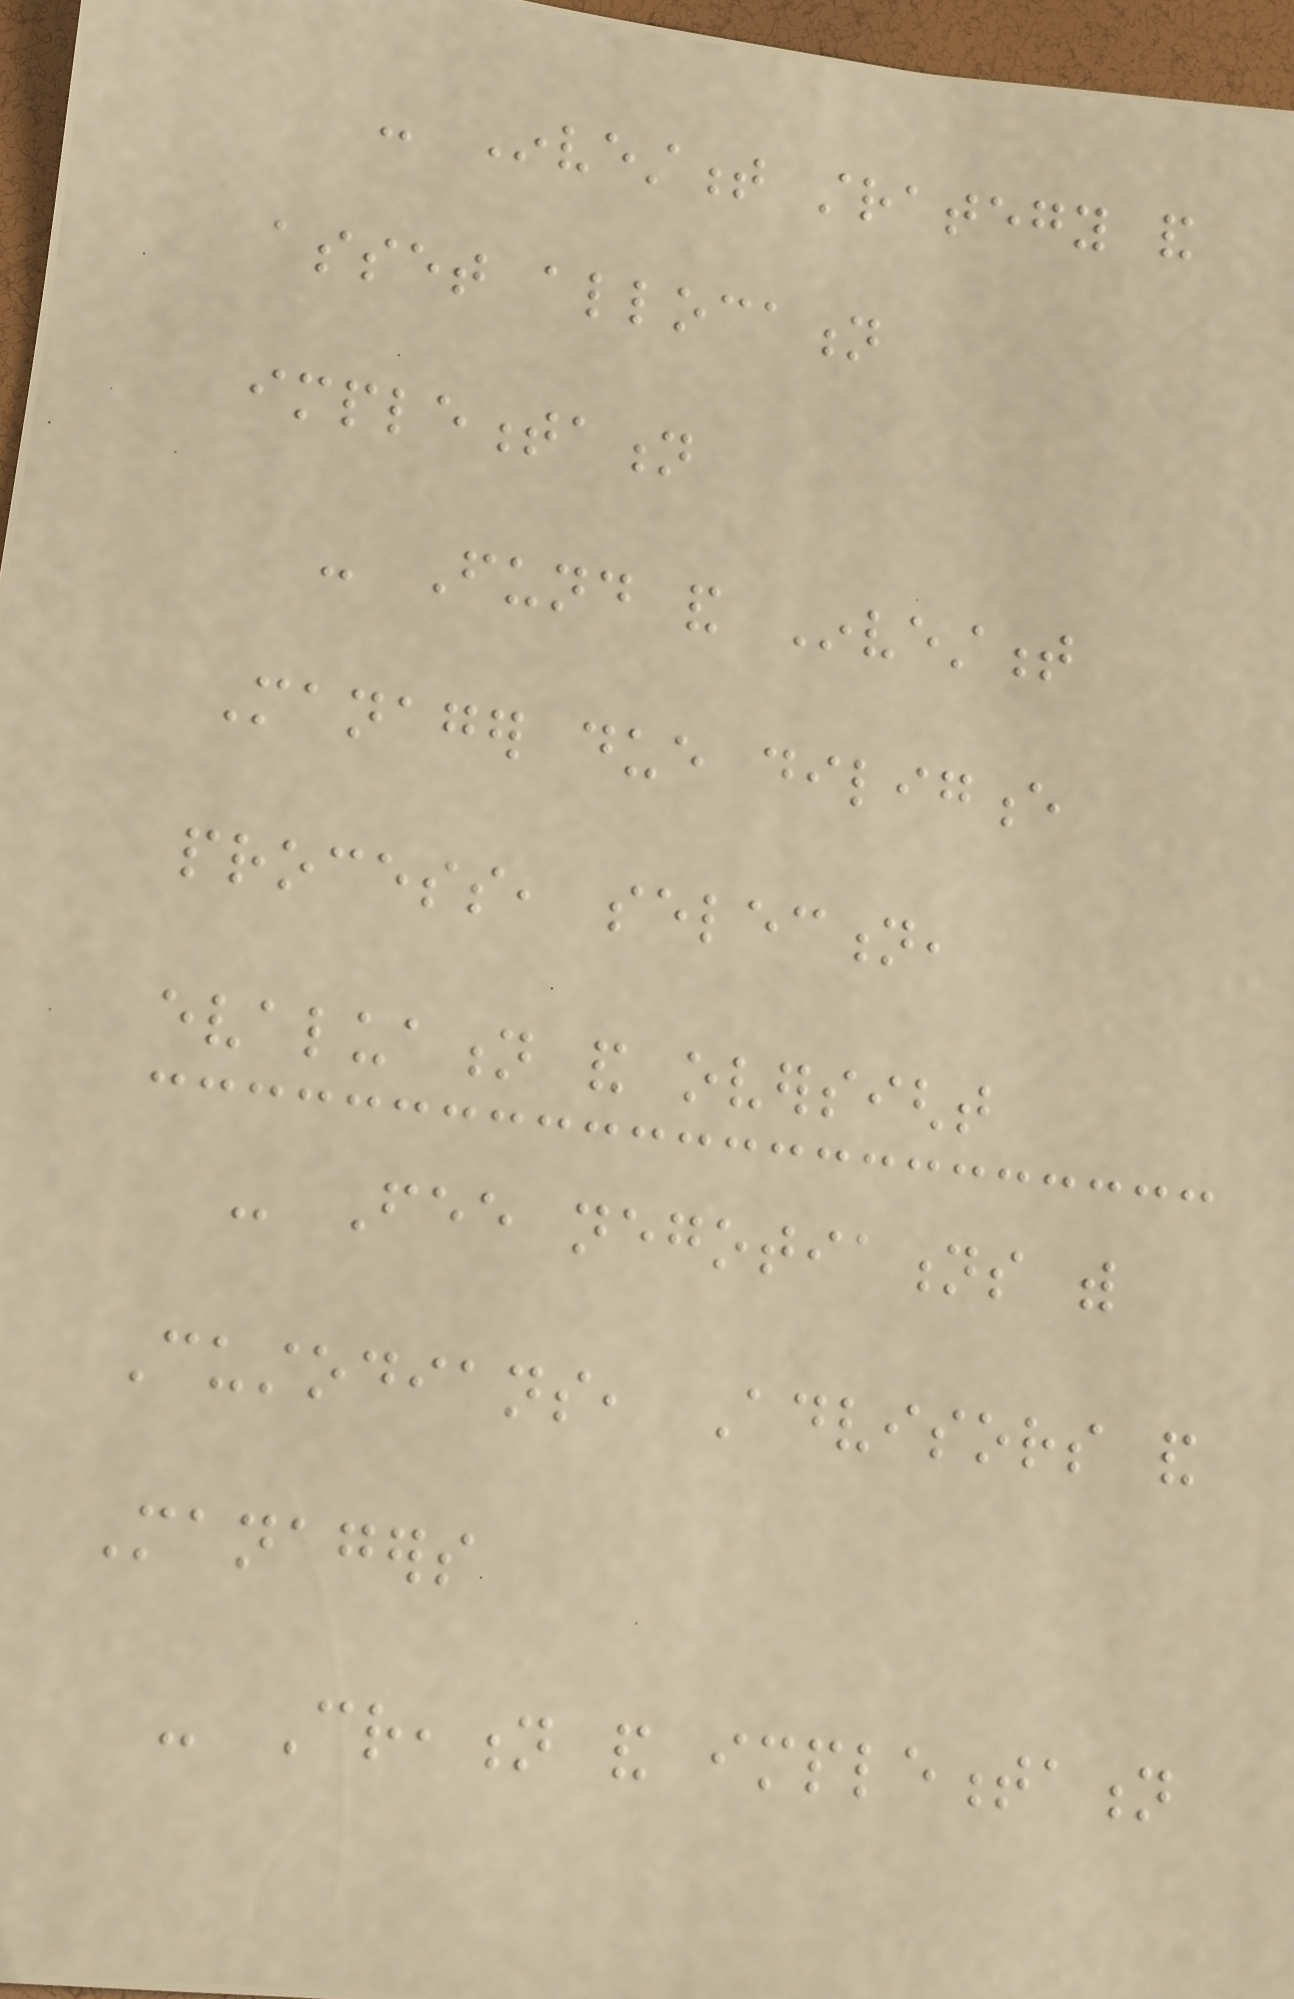- Investment strategy and
asset allocation
implementation
- Fund and Investment
Manager due diligence
process, selection,
evaluation and oversight
- Fee negotiations with
Custodians, Advisors and
Managers
- Creation and implementation
